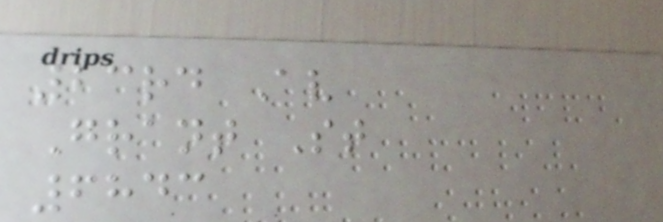23rd Av
Grant St
6843
